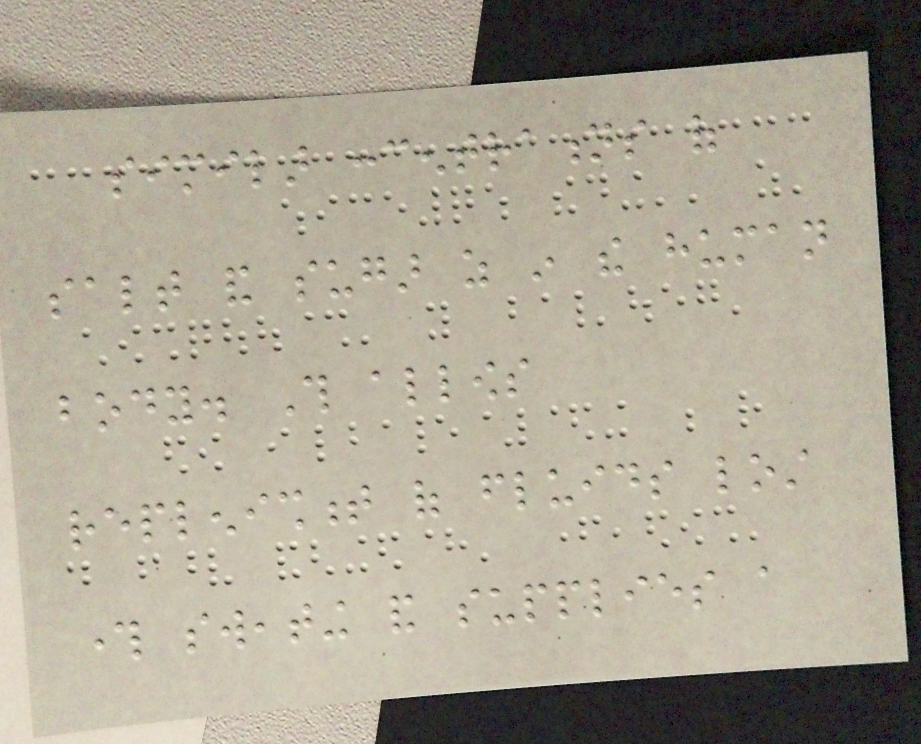similar concentrations of
salt and sugar as in the human
body. This allows
replenishment of fluids lost
through sweating and supplies a
